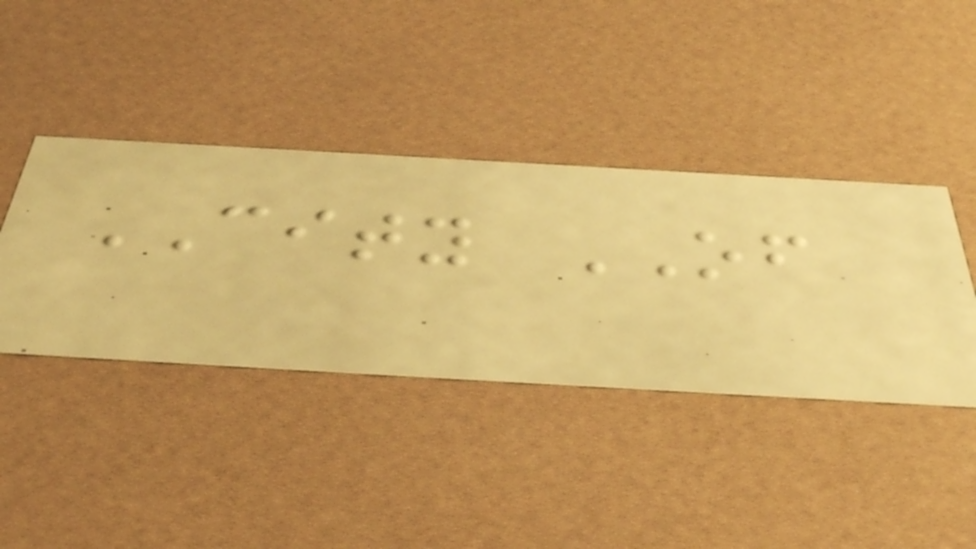CITY OF
